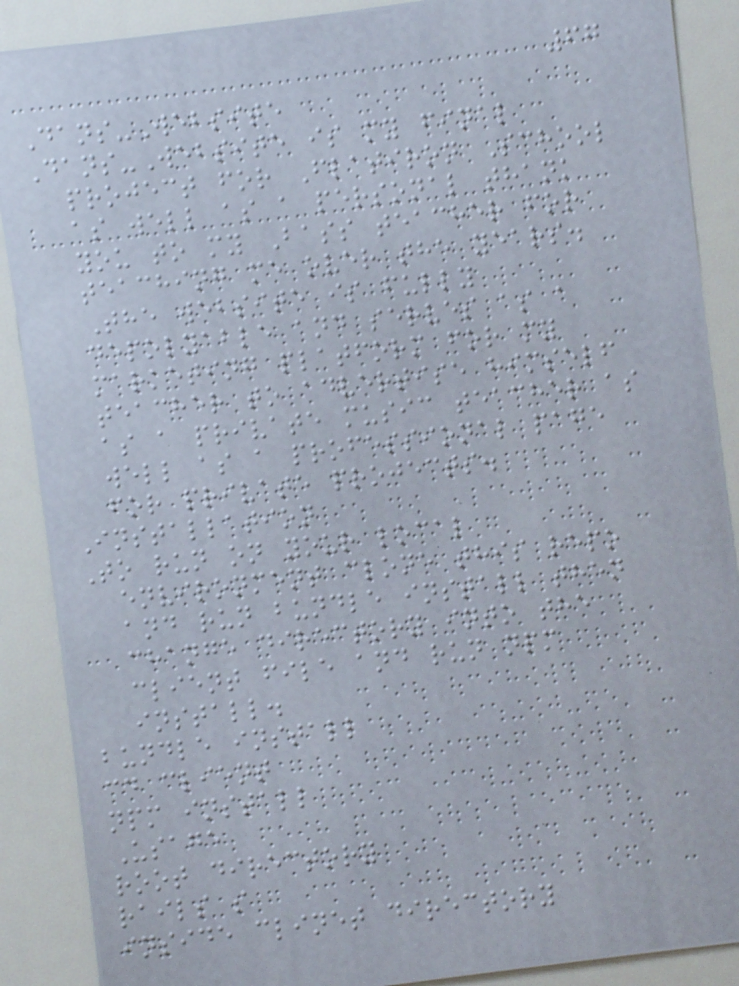67
Dans-Website
Dans-Website is my final
project for Flatiron School
as well as a personal thank
you to my Bass teacher for
teaching me over the years.
The website is fully
depolyable and serves as a
marketing platform for my
teacher to advertise himself
as a private music teacher as
well as a professional page
for private projects.
Installation
To run on your local
environment clone this repo
and run bundle install then
change directory into the
client file and run npm
install.
bundle install
cd client
npm install
Usage
root directory
rails s
inside clinet directory
